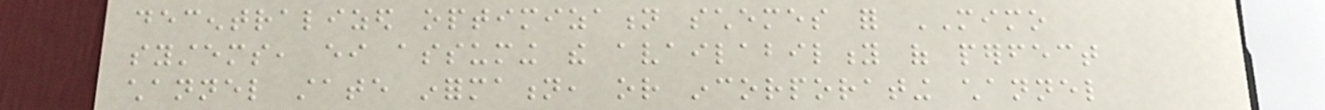decentralized optimization schemes for MIMO
systems, either assuming the availability of perfect
channel state information, or incorporating channel
